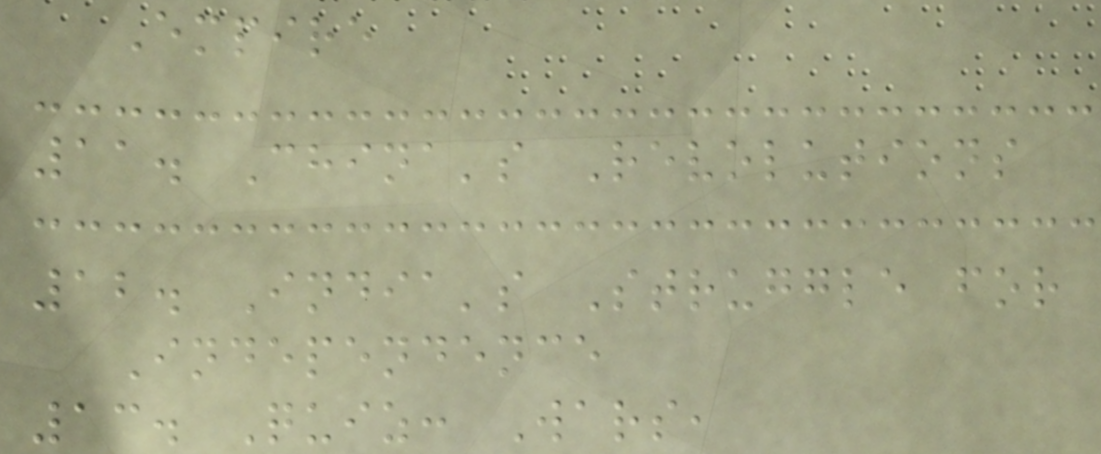Empire
11. China's Revolutions
12. India's Struggle for
Independence
13. Quiz: Wars,
